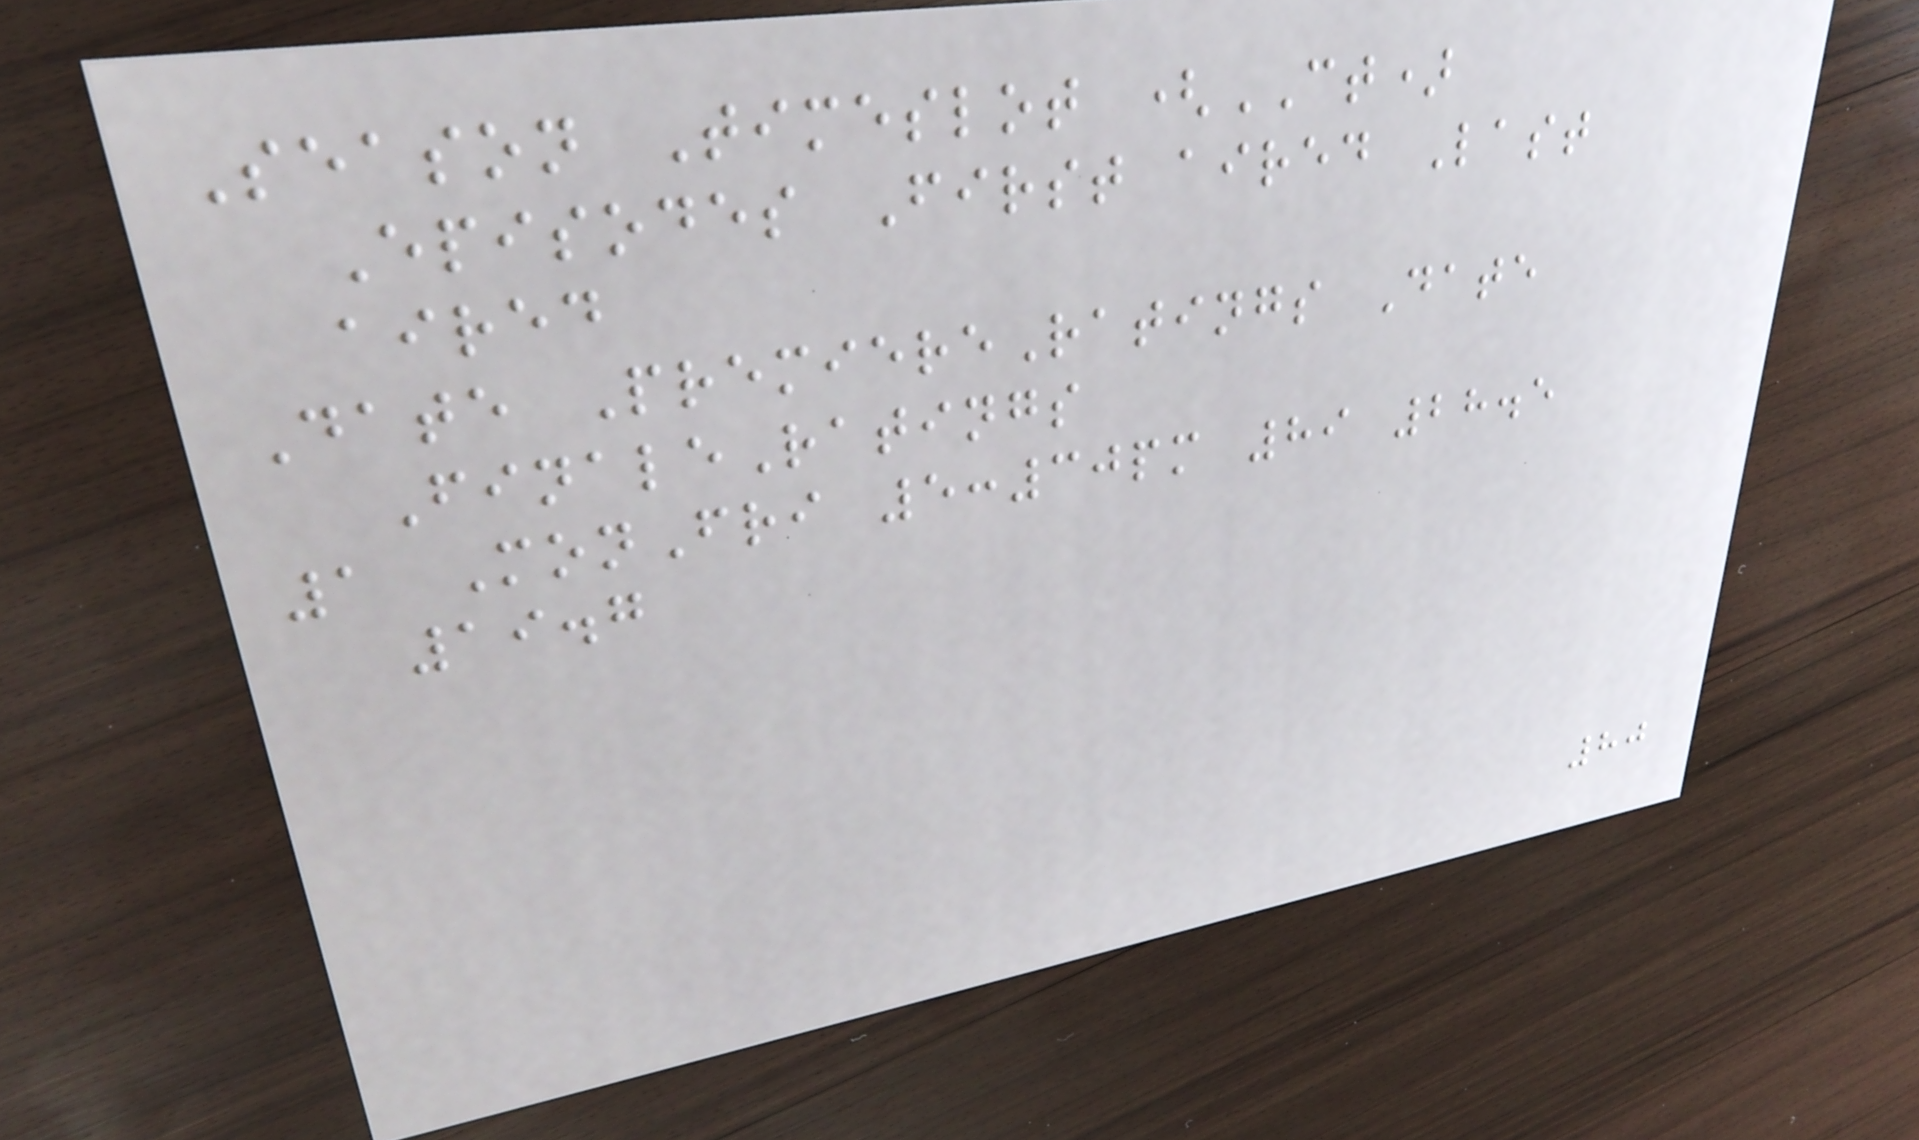Season Timeslot (CT)
Episodes First aired Last
aired
Date PremiereRatings Date
FinaleRatings
1 MonFri 5:30pm 89 28.5
19.7
80
